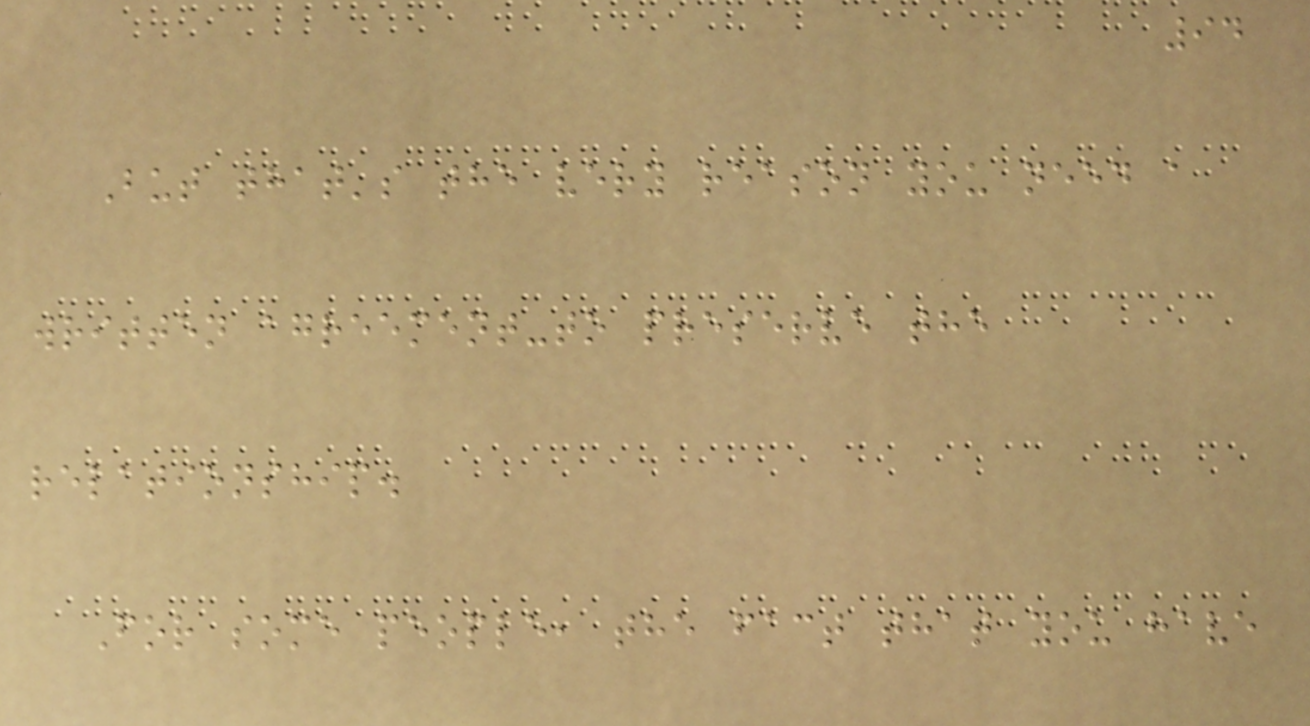94
But that's the very reason you need a
written agreement-to preserve the
relationship.
For some people, the fact that you have
